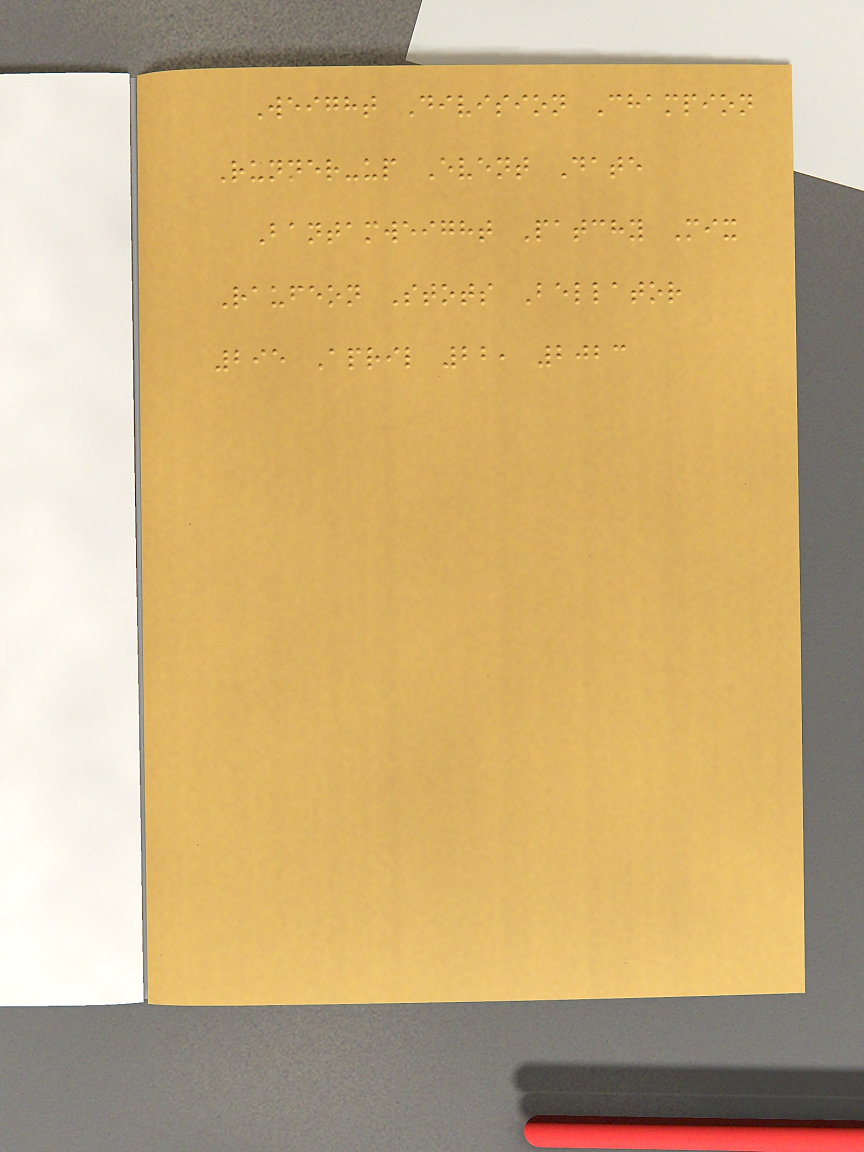Weight Division Champion
Runner-up Event Date
Bantamweight Patchy Mix
Raufeon Stots Bellator
295 April 22, 2023
